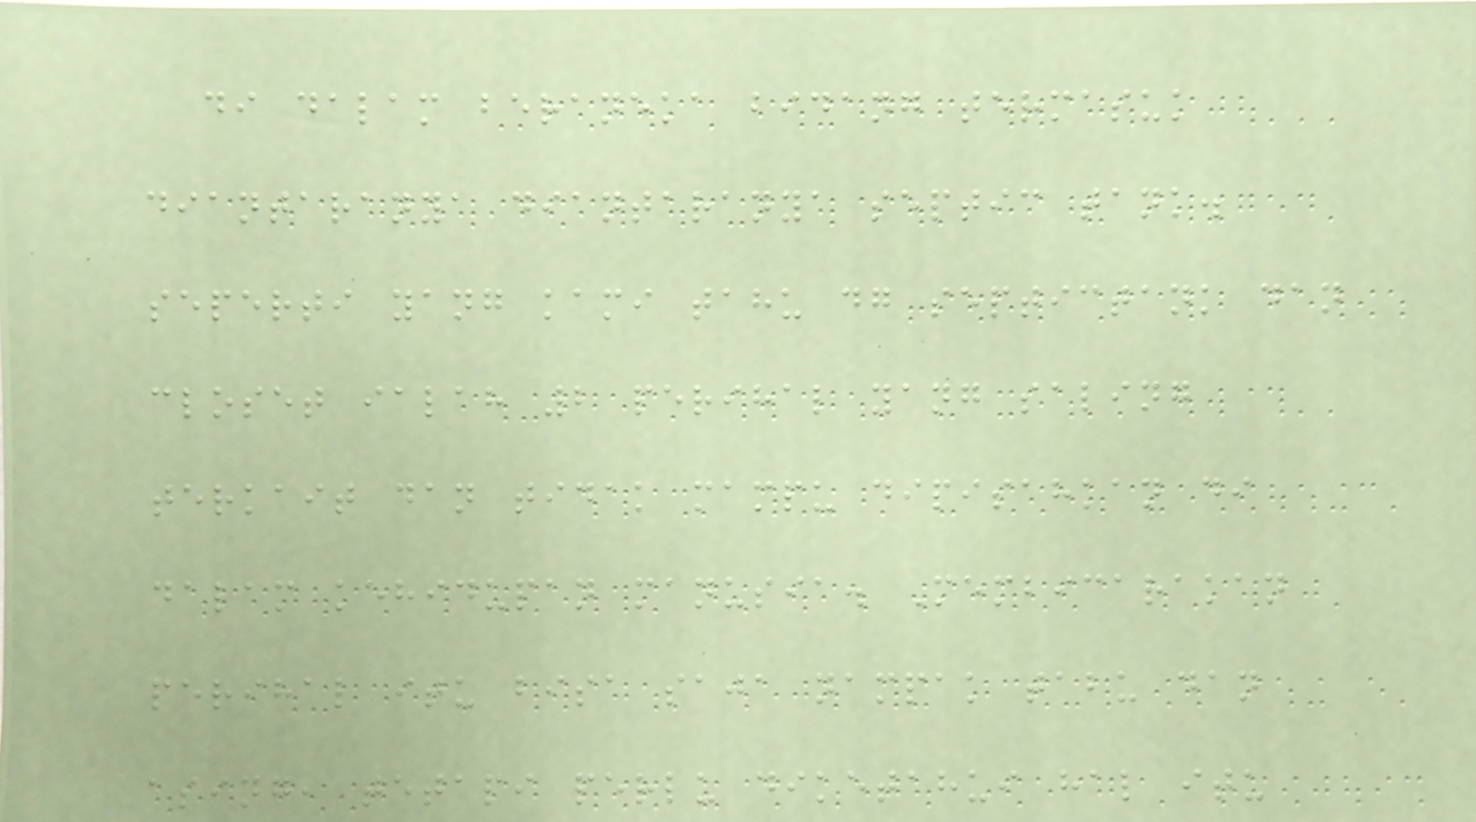di dalam beraneka bidang termasuk
diantaranya diantaranya septic tank.
seperti yang kami tahu dg septictank dan
closet ialah 2 perihal yang saling
terkait dan tidak mampu dipisahkan di
dalam kehidupan manusia. Membicarakan
perihal itu bisa saja nampak tabu dan
asing, tetapi perlu diketahui hal itu
